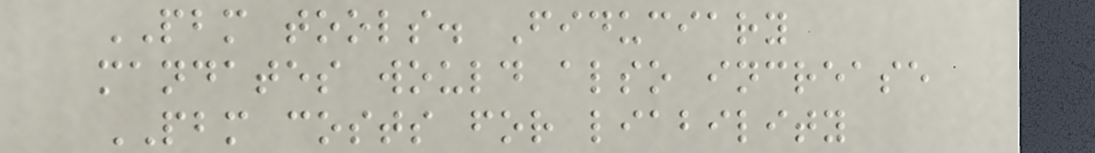PBM tools. Fiduciary
mandates would also increase
PBM costs for liability
